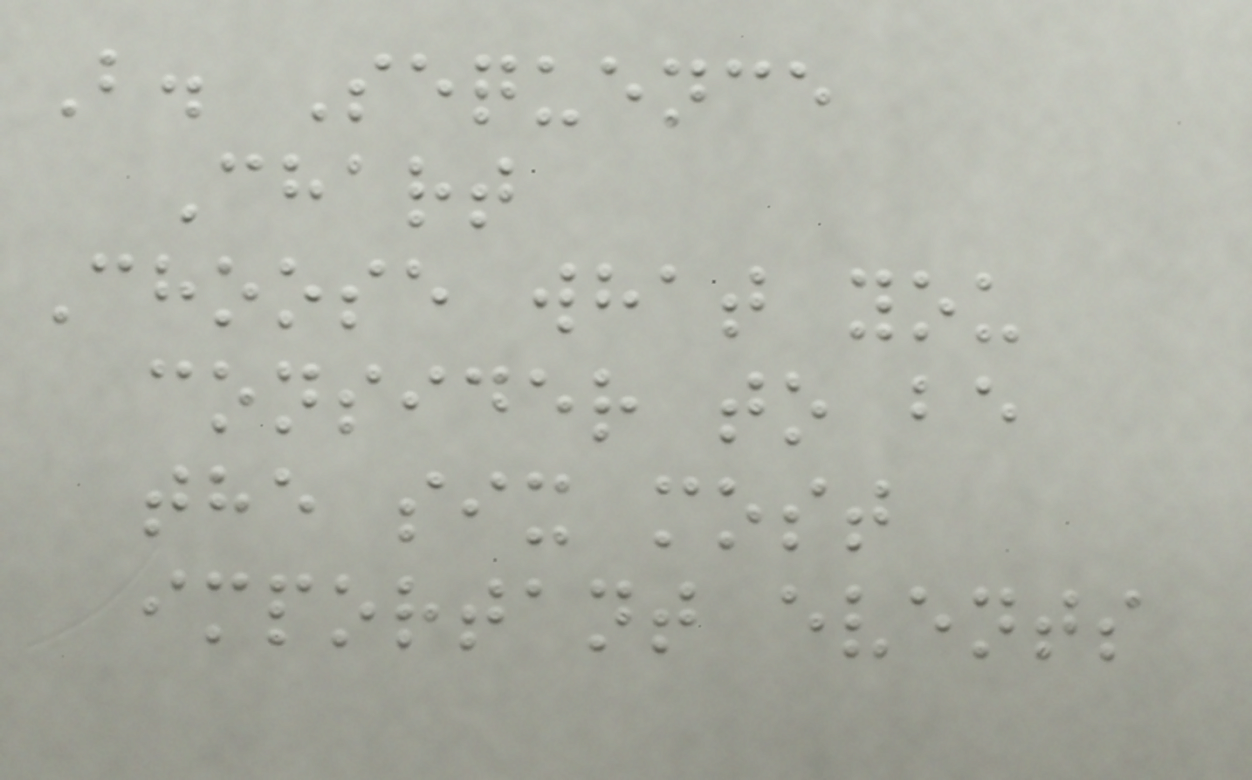B. Sequence
Chart
Choose what you
consider to be
the six most
important events
